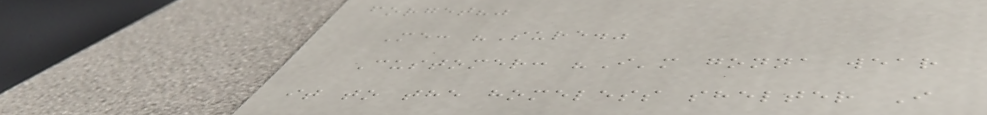forget?"
Me: "Sure."
Customer: "I'm gonna wear
it to the homeless shelter I
